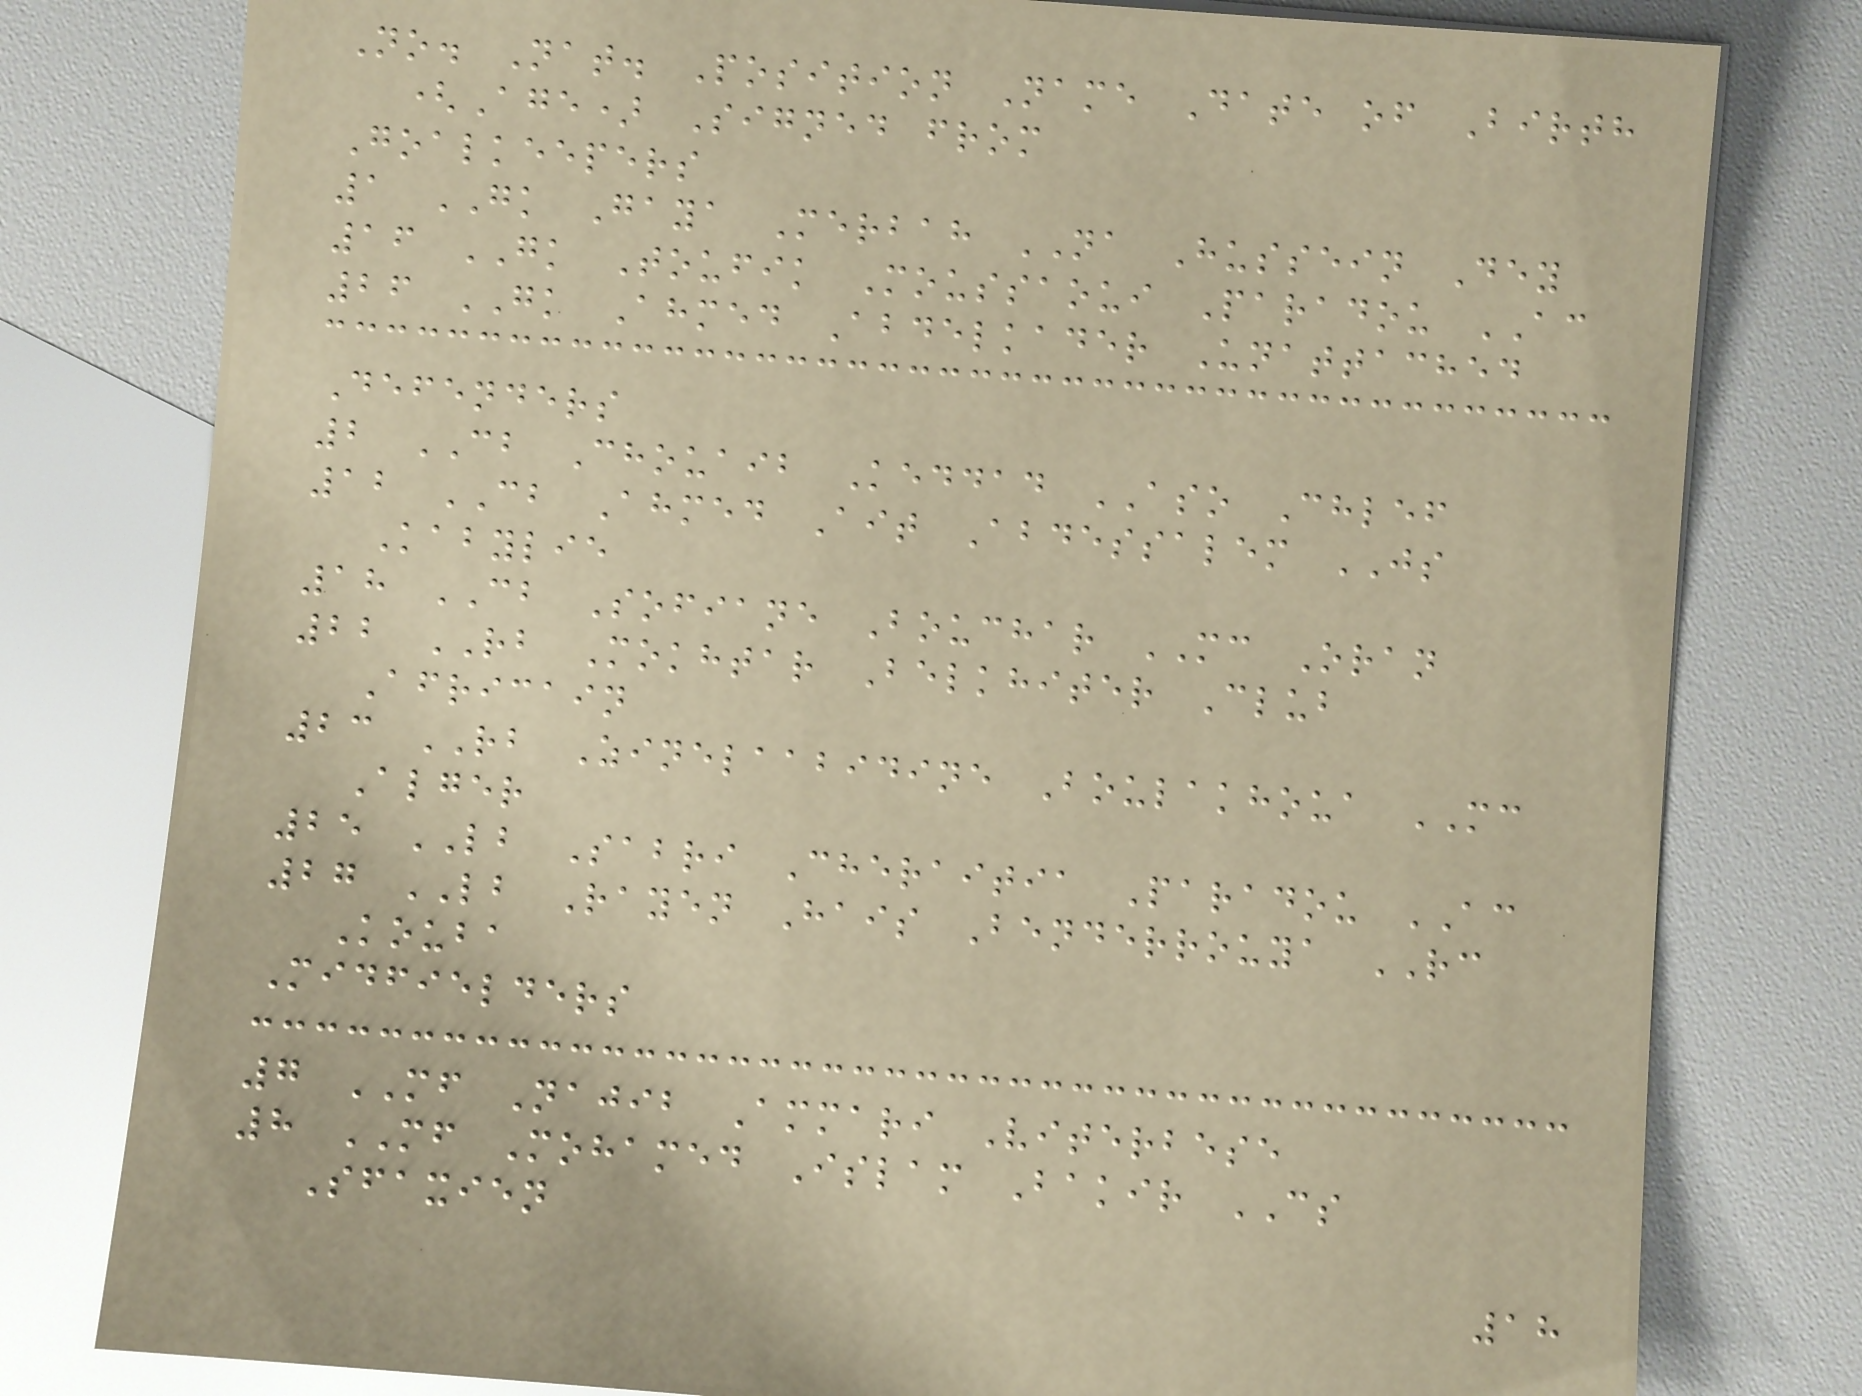No. Nat. Position Name Date of Birth
(Age) Signed from
Goalkeepers
1 GK Gaya Merbah NA Hussein Dey
16 GK Toufik Moussaoui Paradou AC
26 GK Ahmed Abdelkader Unattached
Defenders
2 CB Chouaib Keddad ASO Chlef
12 CB Ahmed Ait Abdessalem JS
Kabylie
18 CB Sofiane Bouchar MC Oran
22 RB Mokhtar Belkhiter Club
Africain
23 RB Zinelaabidine Boulakhoua MC
Alger
25 LB Sabri Cheraitia Paradou AC
27 LB Rayen Hais Benderrouya RC
Kouba
Midfielders
7 MF Najib Ammari Viterbese
8 MF Mohamed Islam Bakir CS
Sfaxien
18
